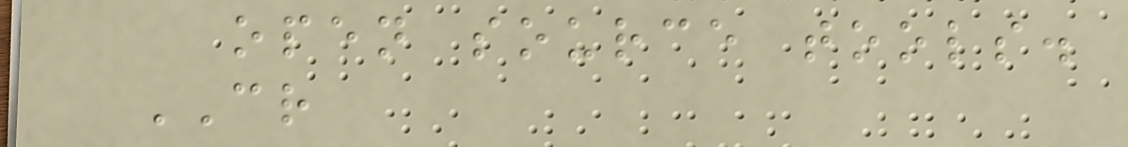open source tools.
CR
